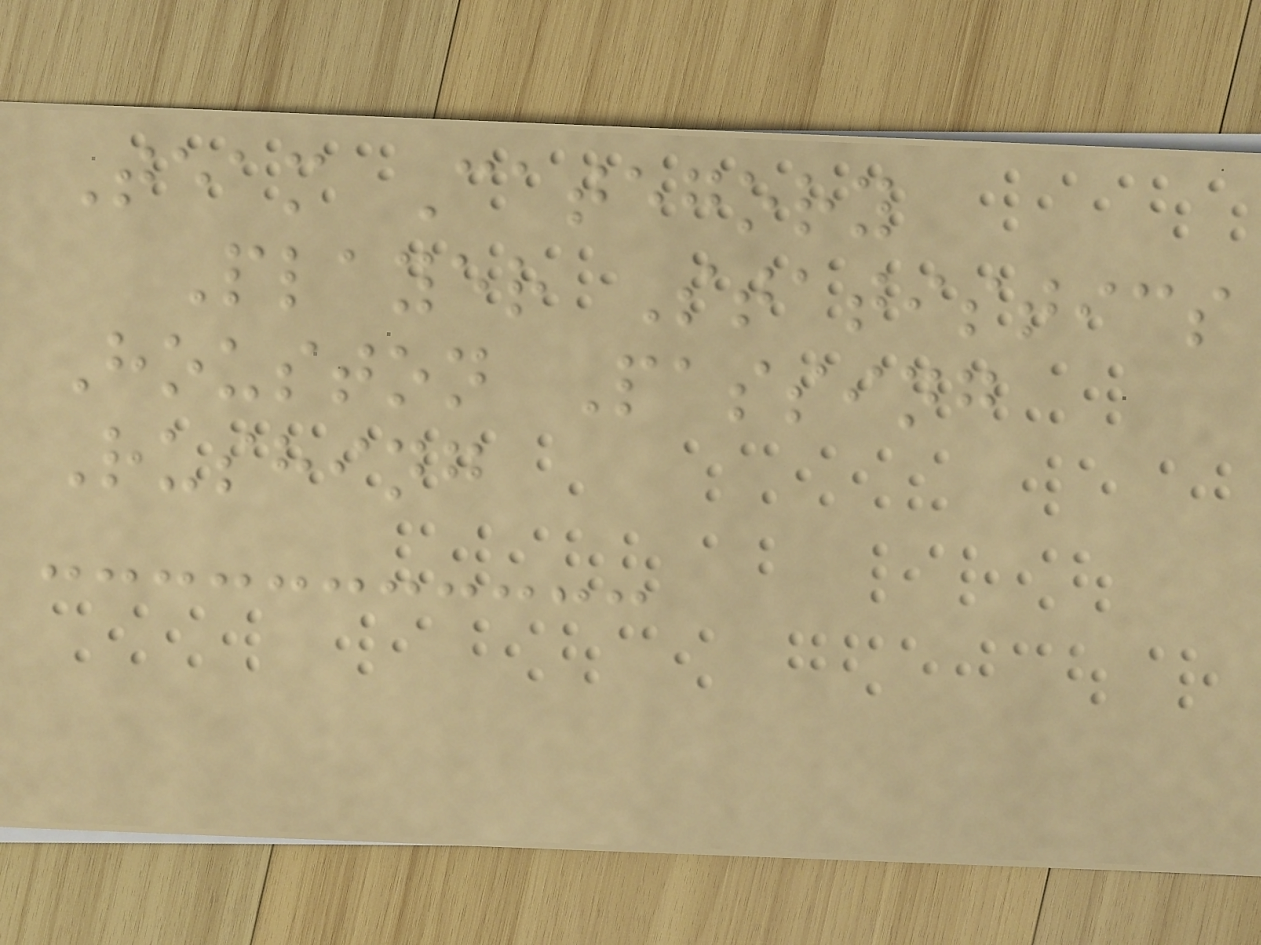Team Category
Player Statistics
Houston Passing
Rushing
